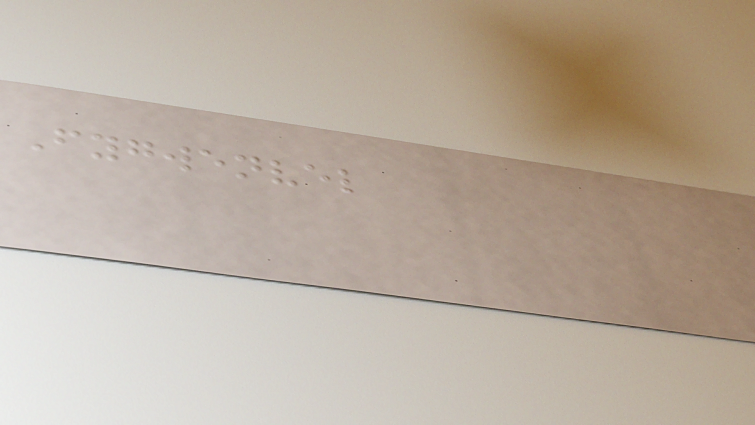Fygwenvel
